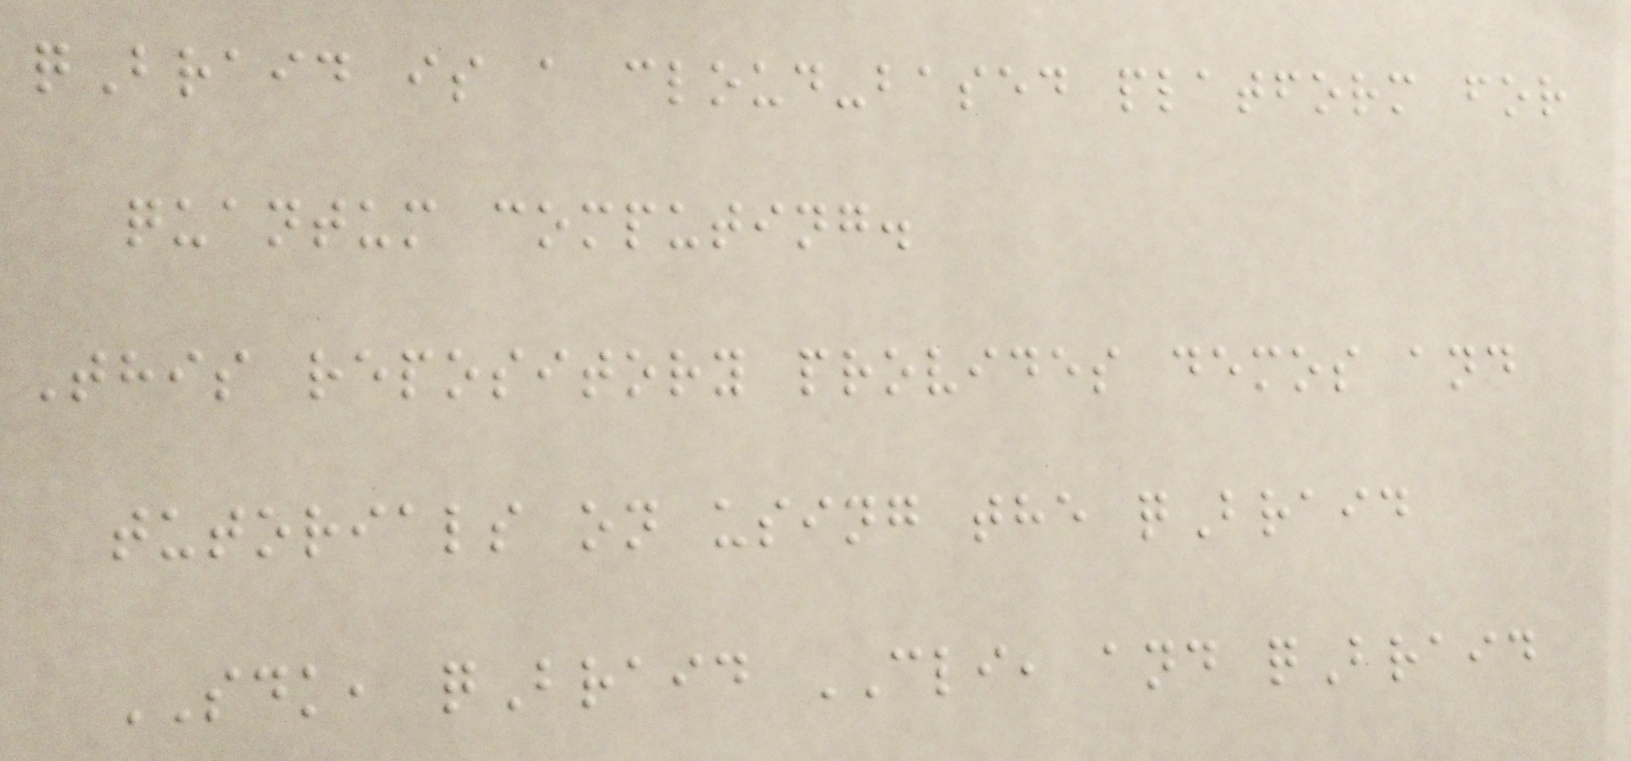qBraid is a cloud-based platform for
quantum computing.
This repository provides demos and
tutorials on using the qBraid
SDK, qBraid CLI, and qBraid
